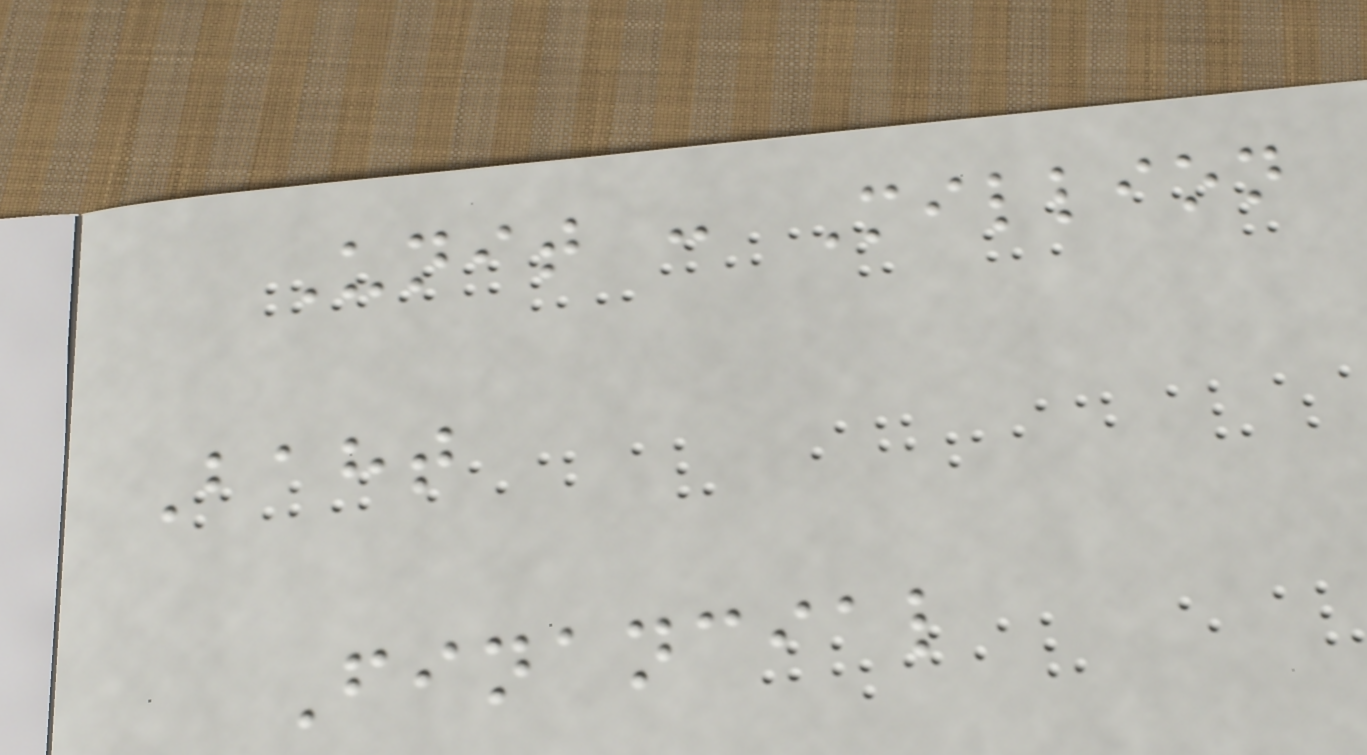Unit : Million
Baht
Financial
